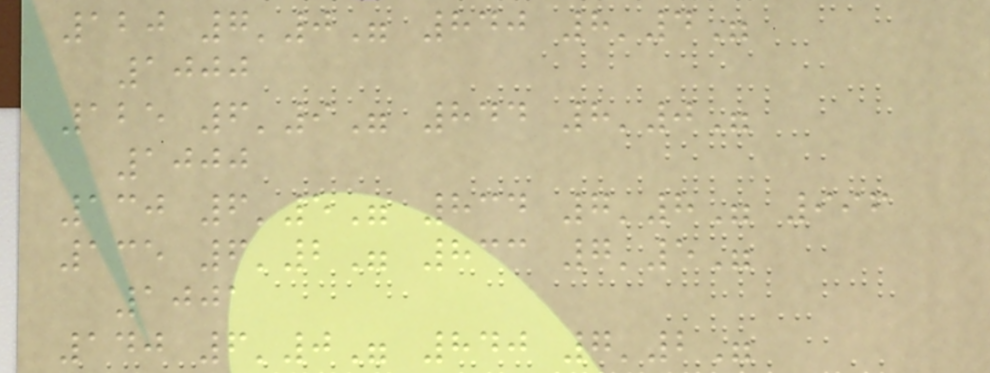120 7'0" 840 8'4"
1000
125 6'9" 844 8'0"
1000
130 6'5" 834 7'8" 996
135 6'2" 833 7'5"
1001
140 6'0" 840 7'2"
